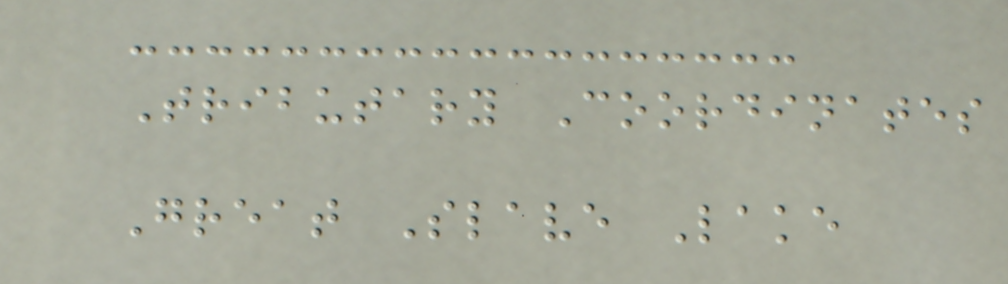Tributary Coordinates
Great Slave Lake
